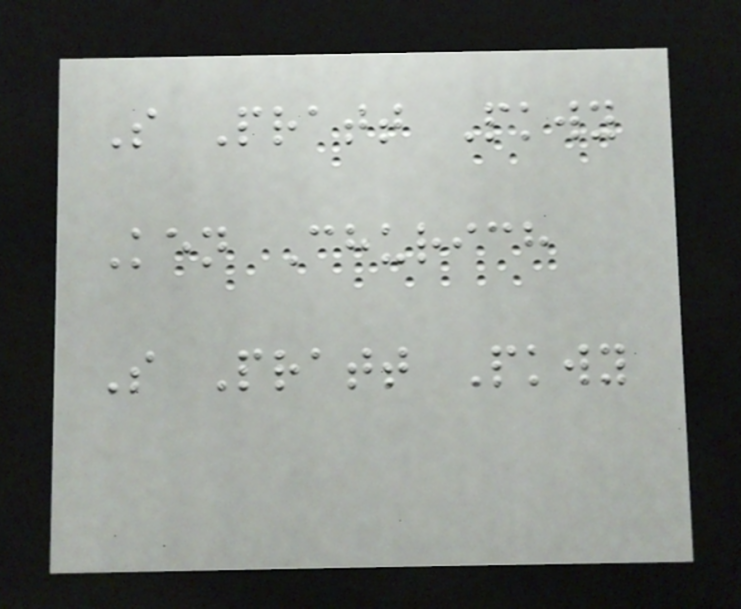S Pratt Pkwy
Ken Churich
S Pratt Pkwy
